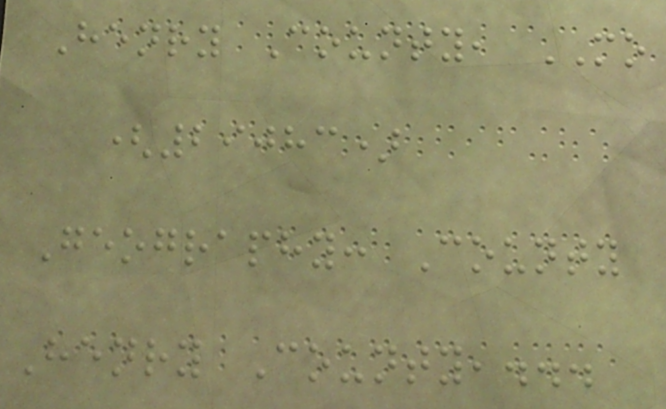Henry County, MO
(29083)
Geography: County
Henry County,...
